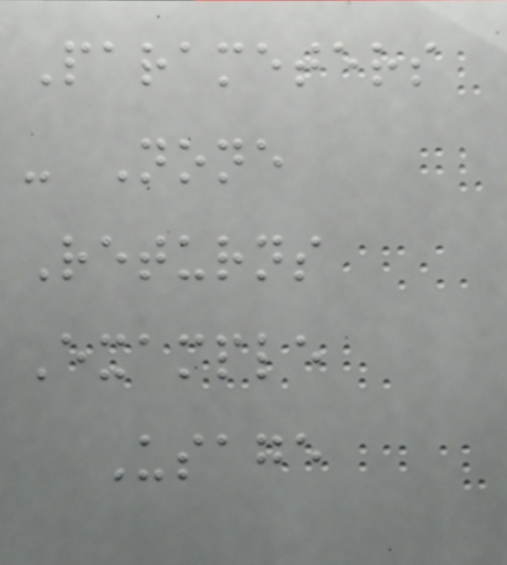Parameters
- None
Returns
Example
Usage
